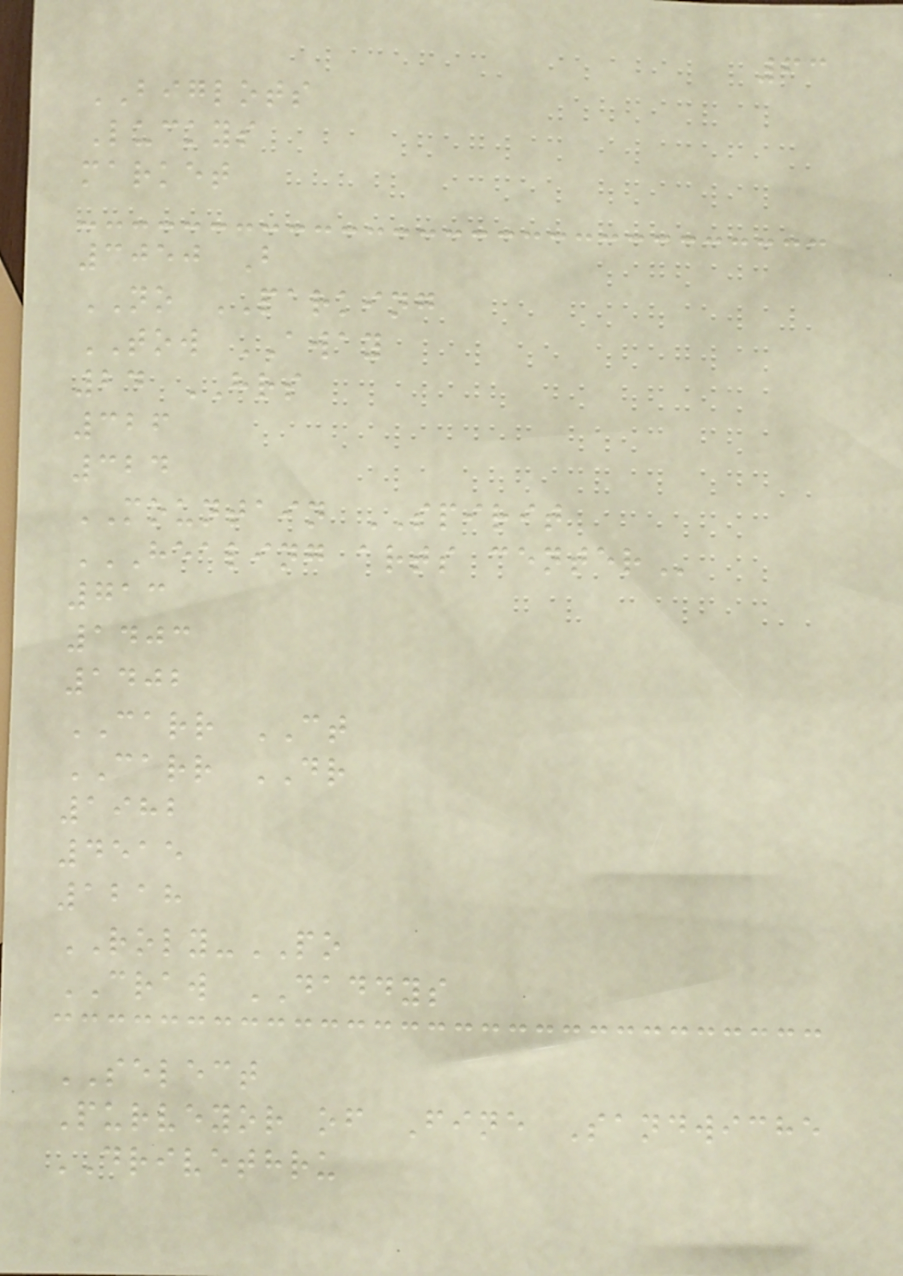63
BIGLOTS
Luckys
market
3050 B
NO PARKING
TOW AWAY
24 HRS
326
324
MOUNTAIN SPIRIT
HEALING ARTS CENTER
713
1403
1402
CARR CT
CARR DR
1982
4515
1218
ROLY-PO
CRAW DADDYS
SELECT
Purveyor of Fine Sandwiche
DRIVETHRU
